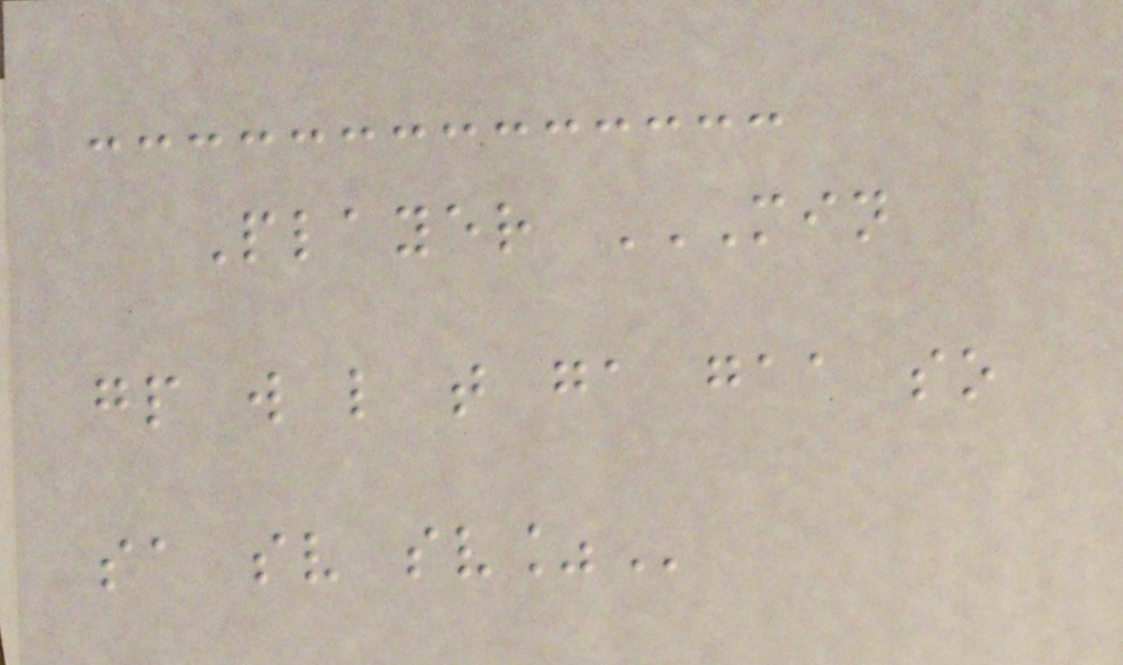Player MIN
GP W L T GA GAA SO
SA SV SV%
